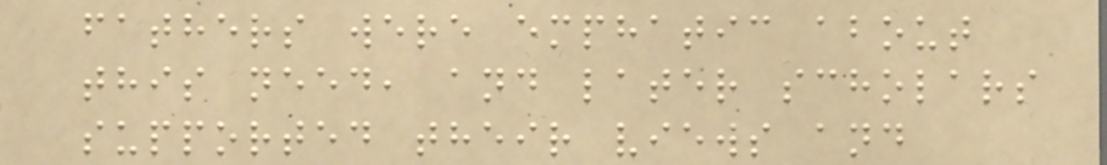fathers were emphatic about
this need, and later scholars
supported their views and
